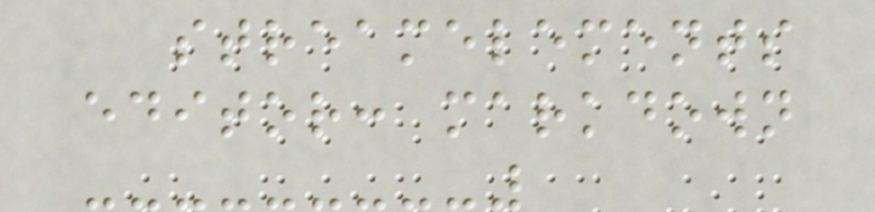streamelements
editor: markdown
